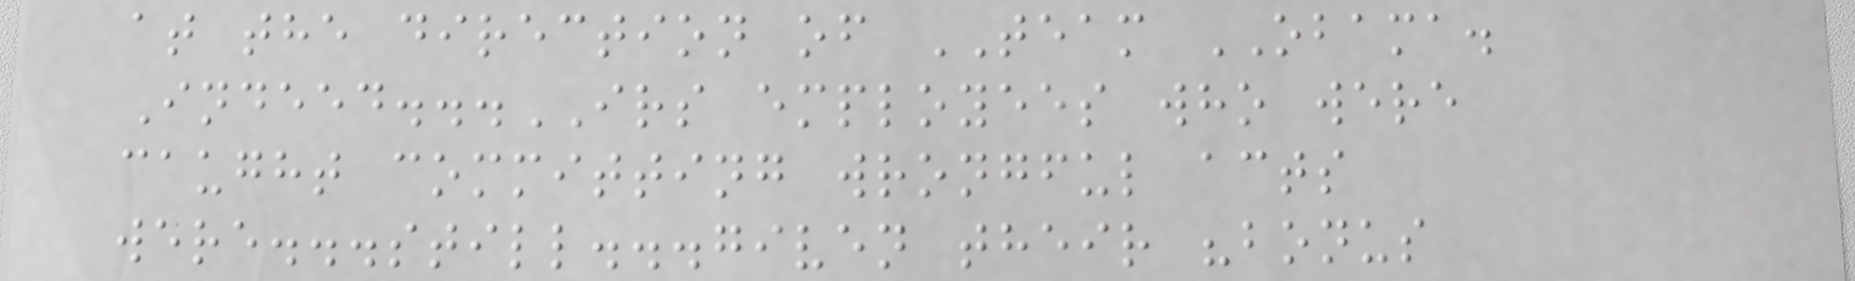at the direction of TEAM OBAMA.
Indeed...IRS employees who were
caught committing wrongful acts
were...still...given their "bonus
